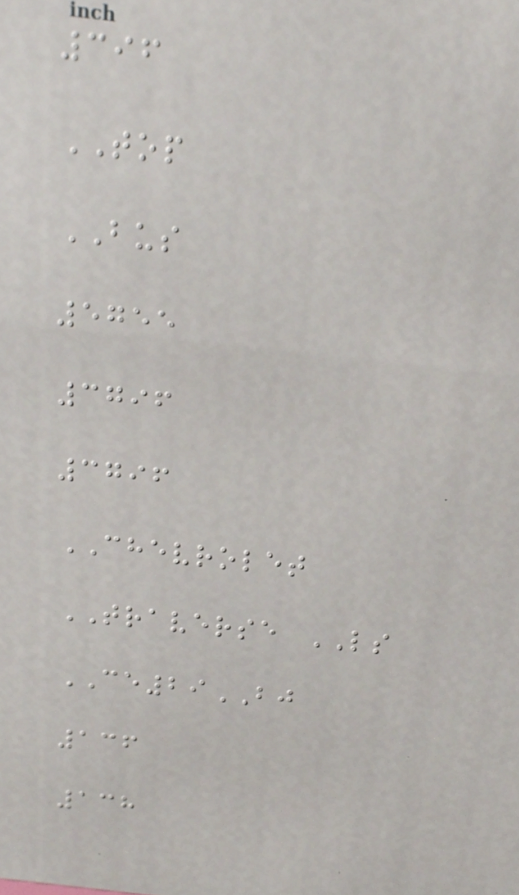396
TOP
BUS
5755
3796
3796
CHEVROLET
TRAVERSE LS
CE29BJ
136
138
